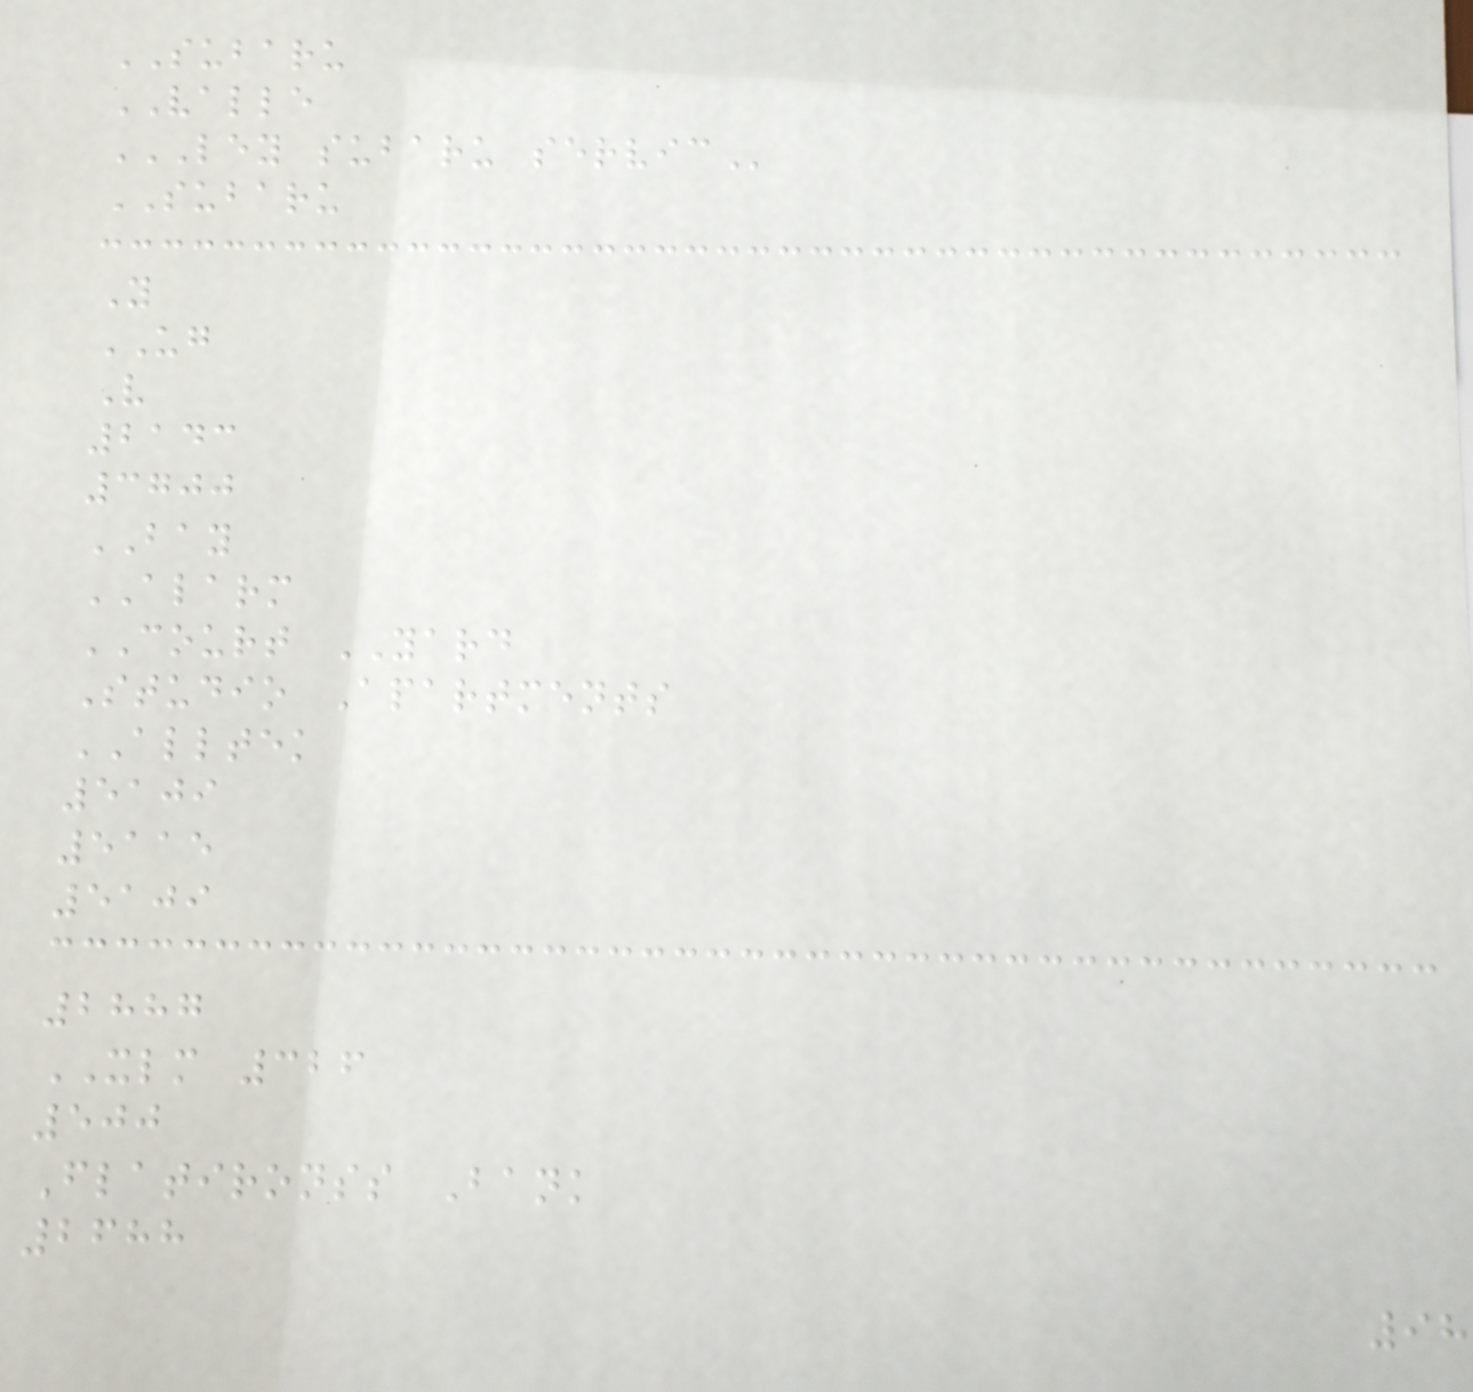SUBARU
VALLE
LEY SUBARU SERVIC
SUBARU
Y
UG
V
2143
3700
BAY
ALARM
COURT YARD
Studio Apartments
ALLTEK
5109
5115
5109
2887
XLM 326
500
Flatironss Bank
2688
98
